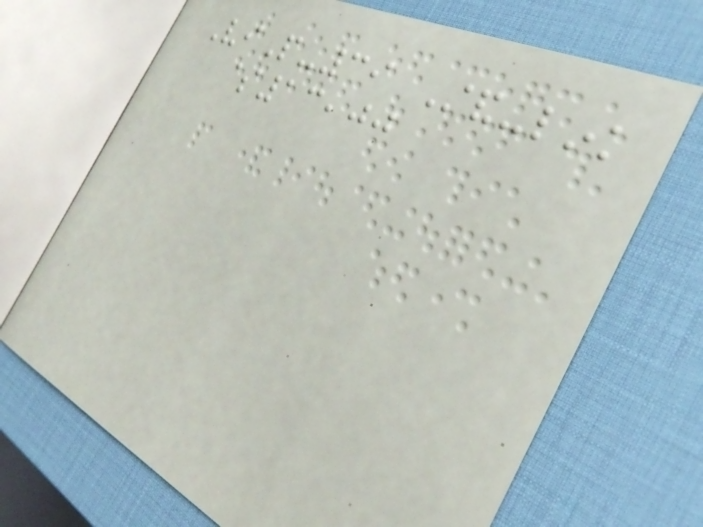ViP-39 Stand-link
$13,00
